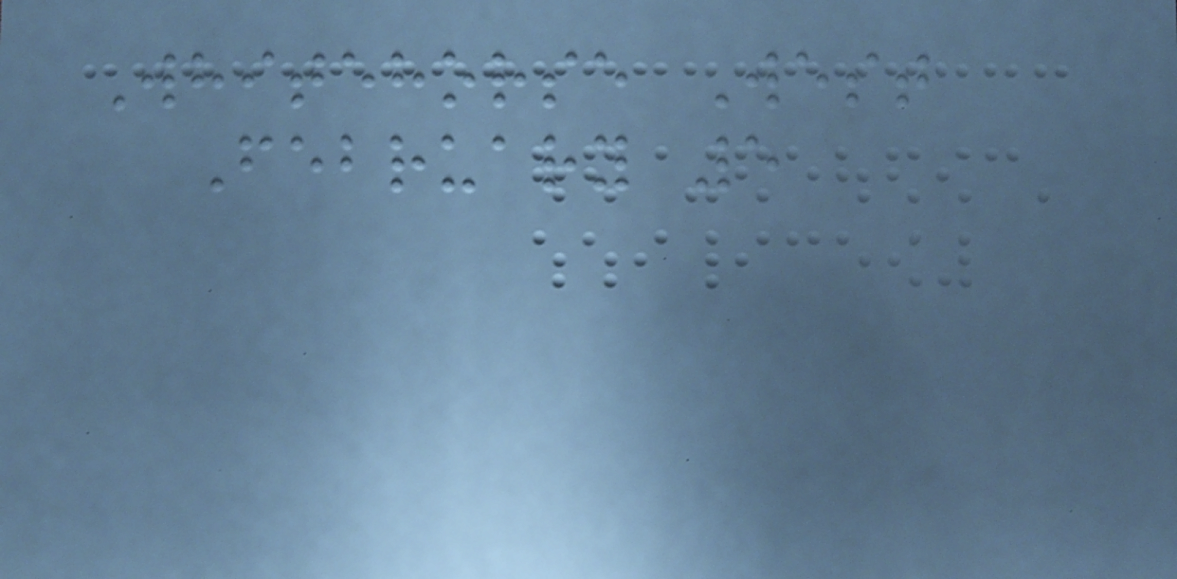Whitehorse West
February 5
